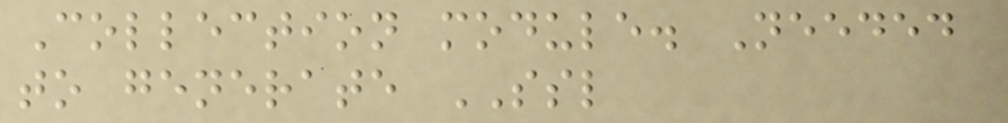Collection module. Needed
to generate SSL
